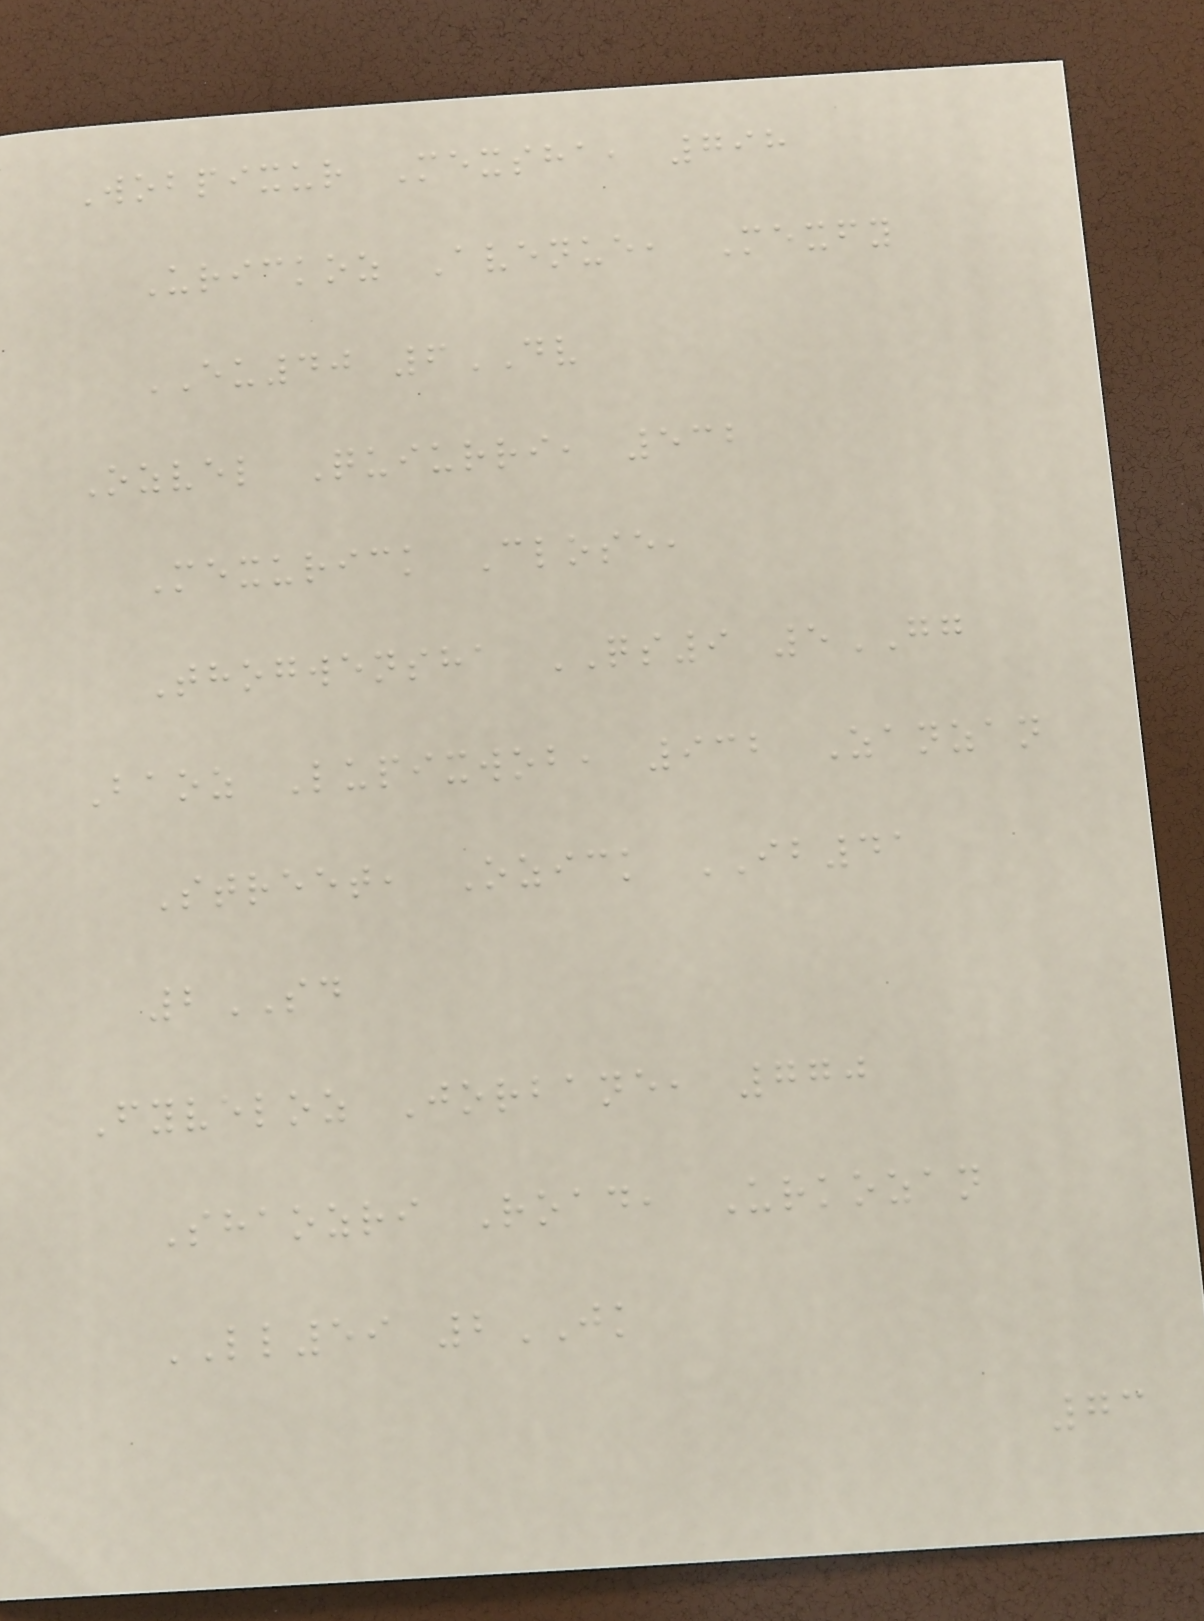Wobpixur Mexsha, 798
Urickoz Avenue, Mexfy
EU40 6DV
Ozvel Quiurri, 532
Mexurick Close,
Thogwensha QS9 5GG
Baoz Lupixwob, 932 Zanzan
Street, Ozick IB41
2SD
Fyveloz Jorbane, 770
Shaozri Road, Urkozan
LL59 2JK
73
